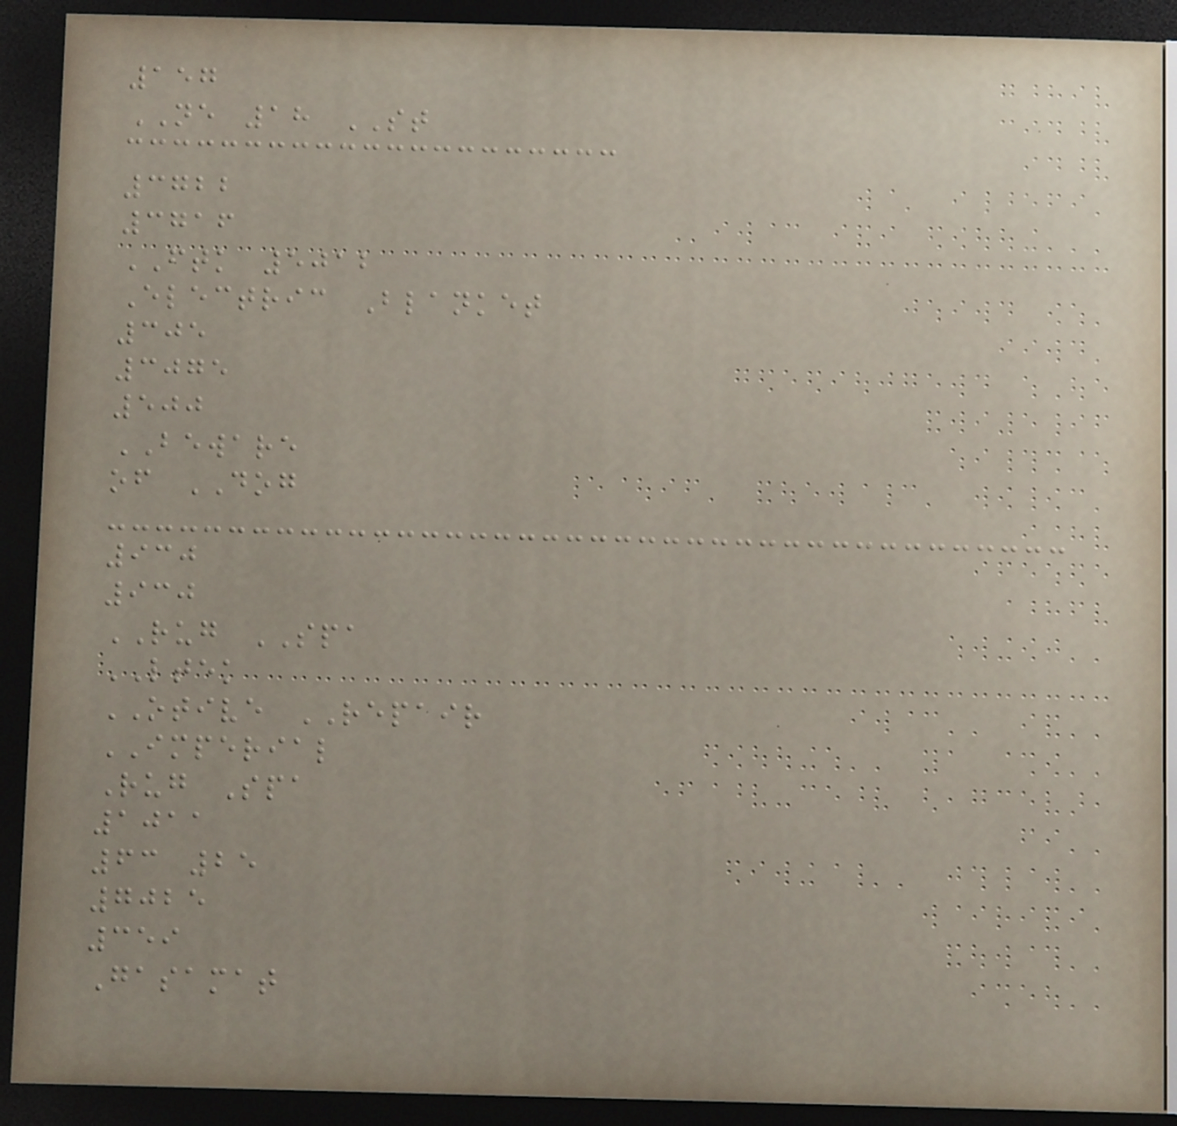157
NE 18 ST
3722
3716
FTK 5012
Electric Blanket
305
3075
500
BEWARE
of DOG
930
930
RUG SPA
LTEK
OTIVE REPAIR
IMPERIAL
Rug Spa
1011
63 25
7025
359
Gasamat
